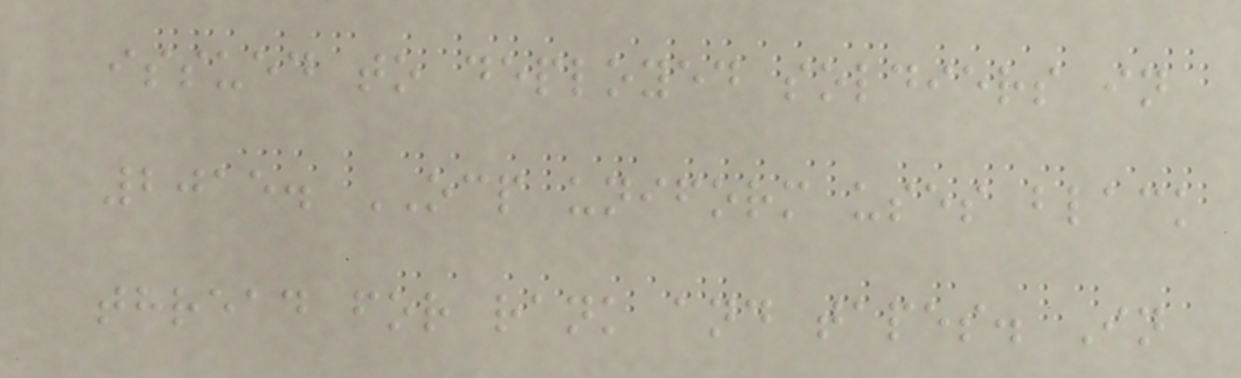issued to deployed soldiers in
2015. OCP uniform uses black
thread for rank and tapes. In
